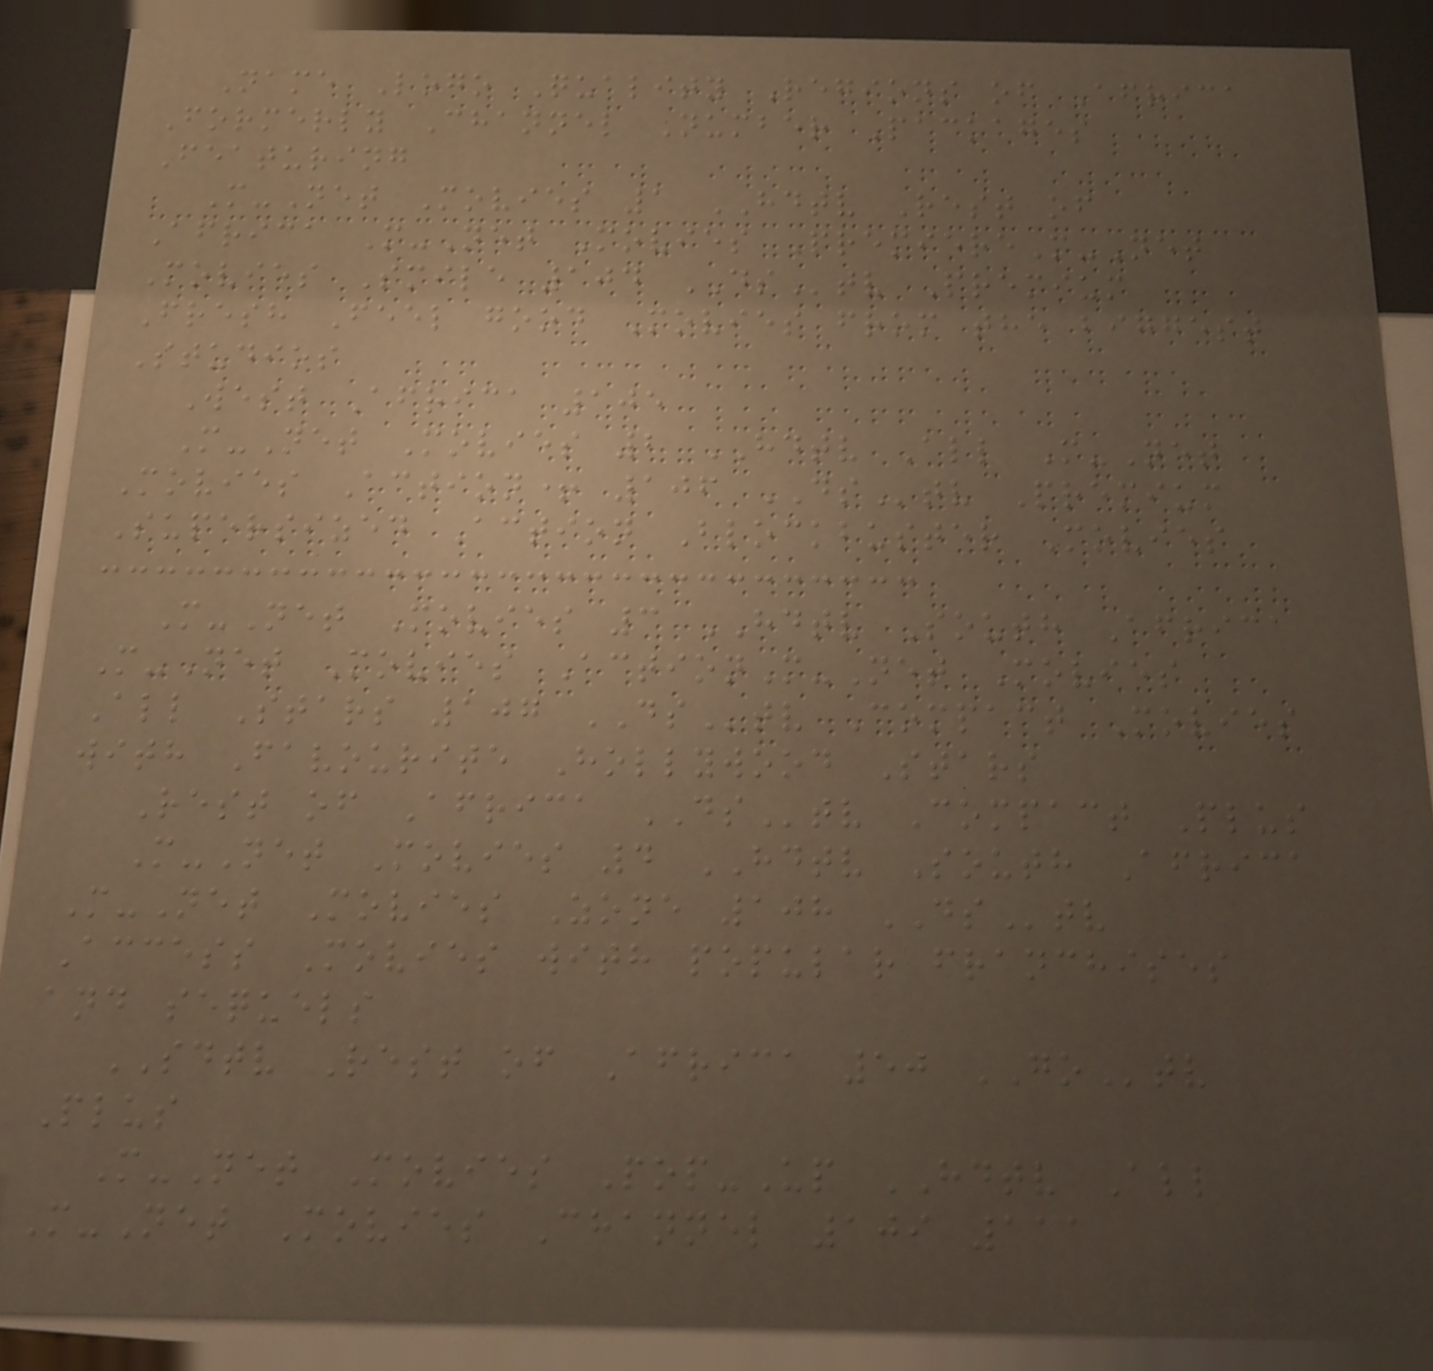Name Logo Quality Regions of Africa
Formerly Channel Number Packages
Featuring
M-Net Movies 1 HDTV Rest of
Africa M-Net Movies PremiereM-Net
Movies Smile 104 DStv Premium
Fresh Feel good Movies from the biggest
Studios
West Africa 105
M-Net Movies 2 HDTV All M-Net
Movies Action+ 106 DStv Premium
Supersized Action Blockbuster Movies
M-Net Movies 3 HDTV South Africa
M-Net Movies ActionM-Net Movies
All Stars 107 DStv Compact Movies
with Favourite Hollywood Stars
Rest of Africa DStv Compact Plus
M-Net Movies 4 HDTV South Africa
M-Net Movies Zone 108 DStv
Access Movies with popular franchises
and sequels
SDTV Rest of Africa 50 GOtv
Plus
M-Net Movies Pop-Up HDTV All
M-Net Movies Channel 109 111
